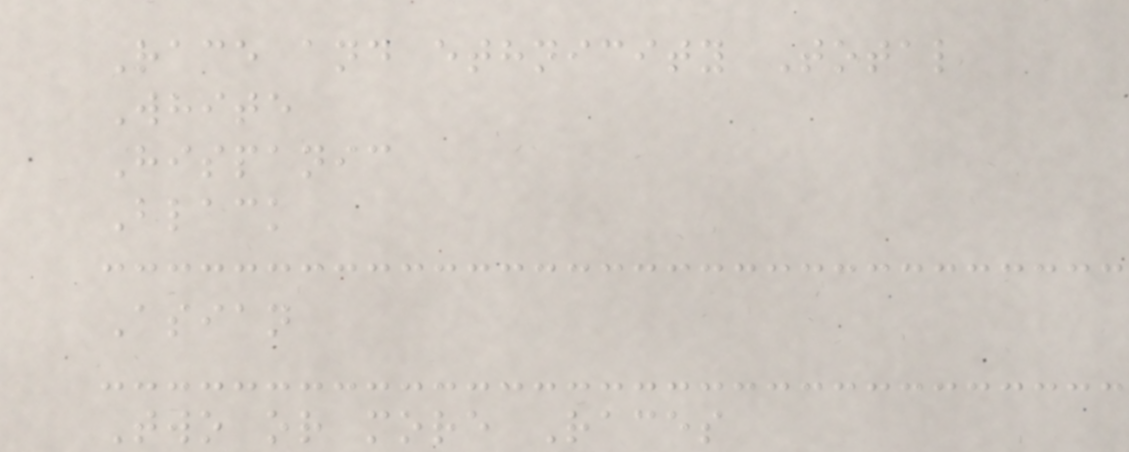Race and ethnicity Total
White
Hispanic
Black
Asian
Two or more Races
